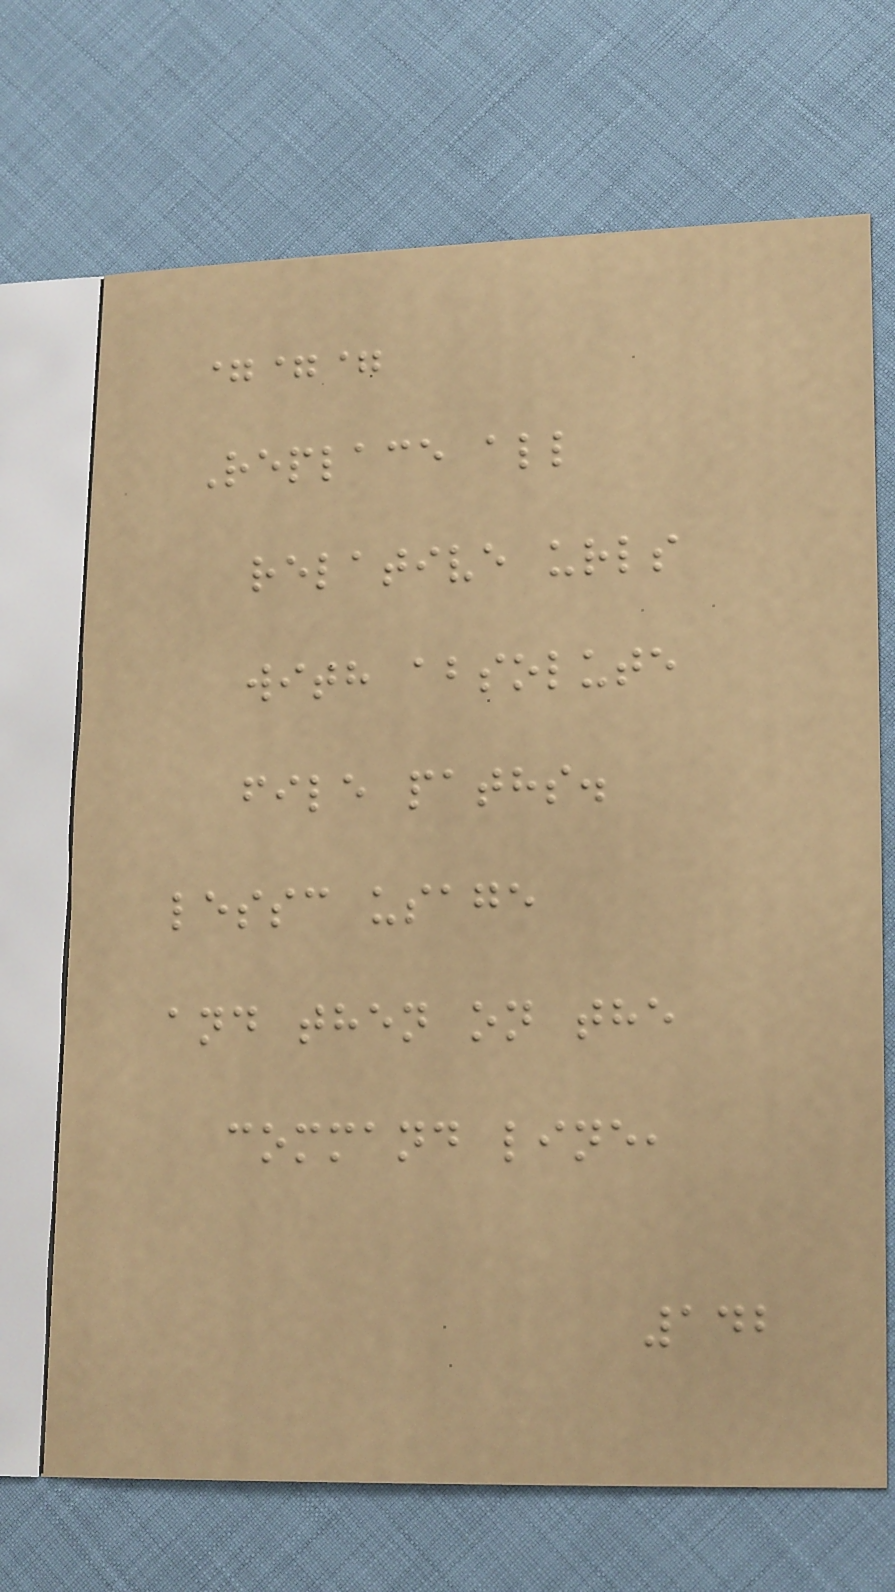===
Replace all
relative urls
with absolute
file paths.
lessc usage
and then on the
command line,
142
